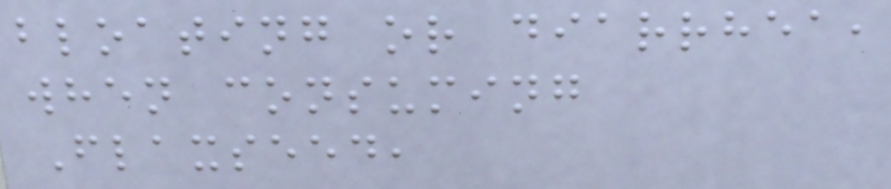bloating or diarrhea,
when consuming
Flaxseed,
